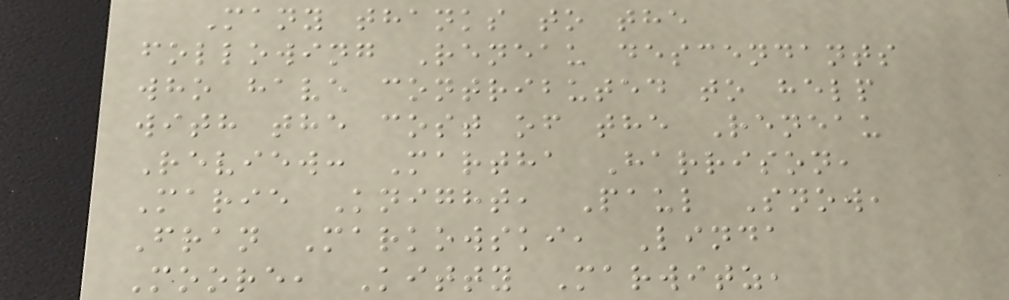Many thanks to the
following Reneau descendants
who have contributed to help
with the cost of the Reneau
Review: Martha Harrison,
Marie Knight, Paul Snow,
Fran Markowski, Linda
Moore, Kitty Marwitz,
